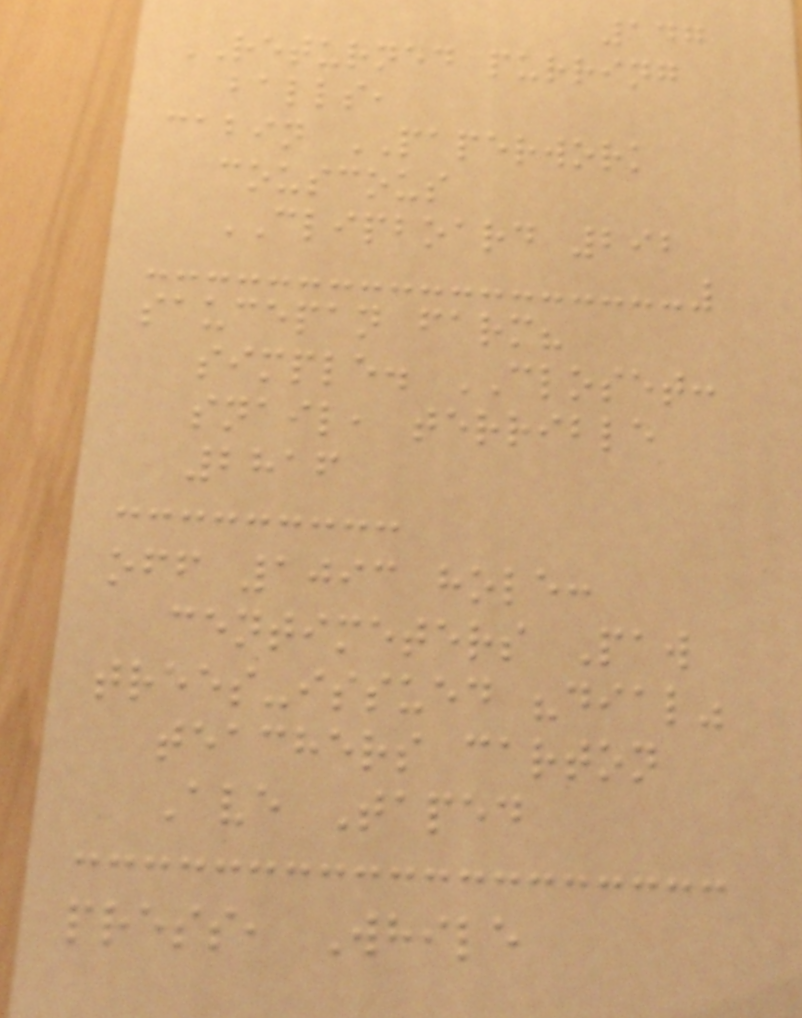147
RETURNED purring
balls,
cabin PAPERWORK
couscous
CLIPBOARD 292
saucepan farm?
simple. CLOSET:
snail, terrible
2816
off 1093 hole:
centimeters Paw
trees-issued "dial"
teachers carton
Ave Taped
press, While
